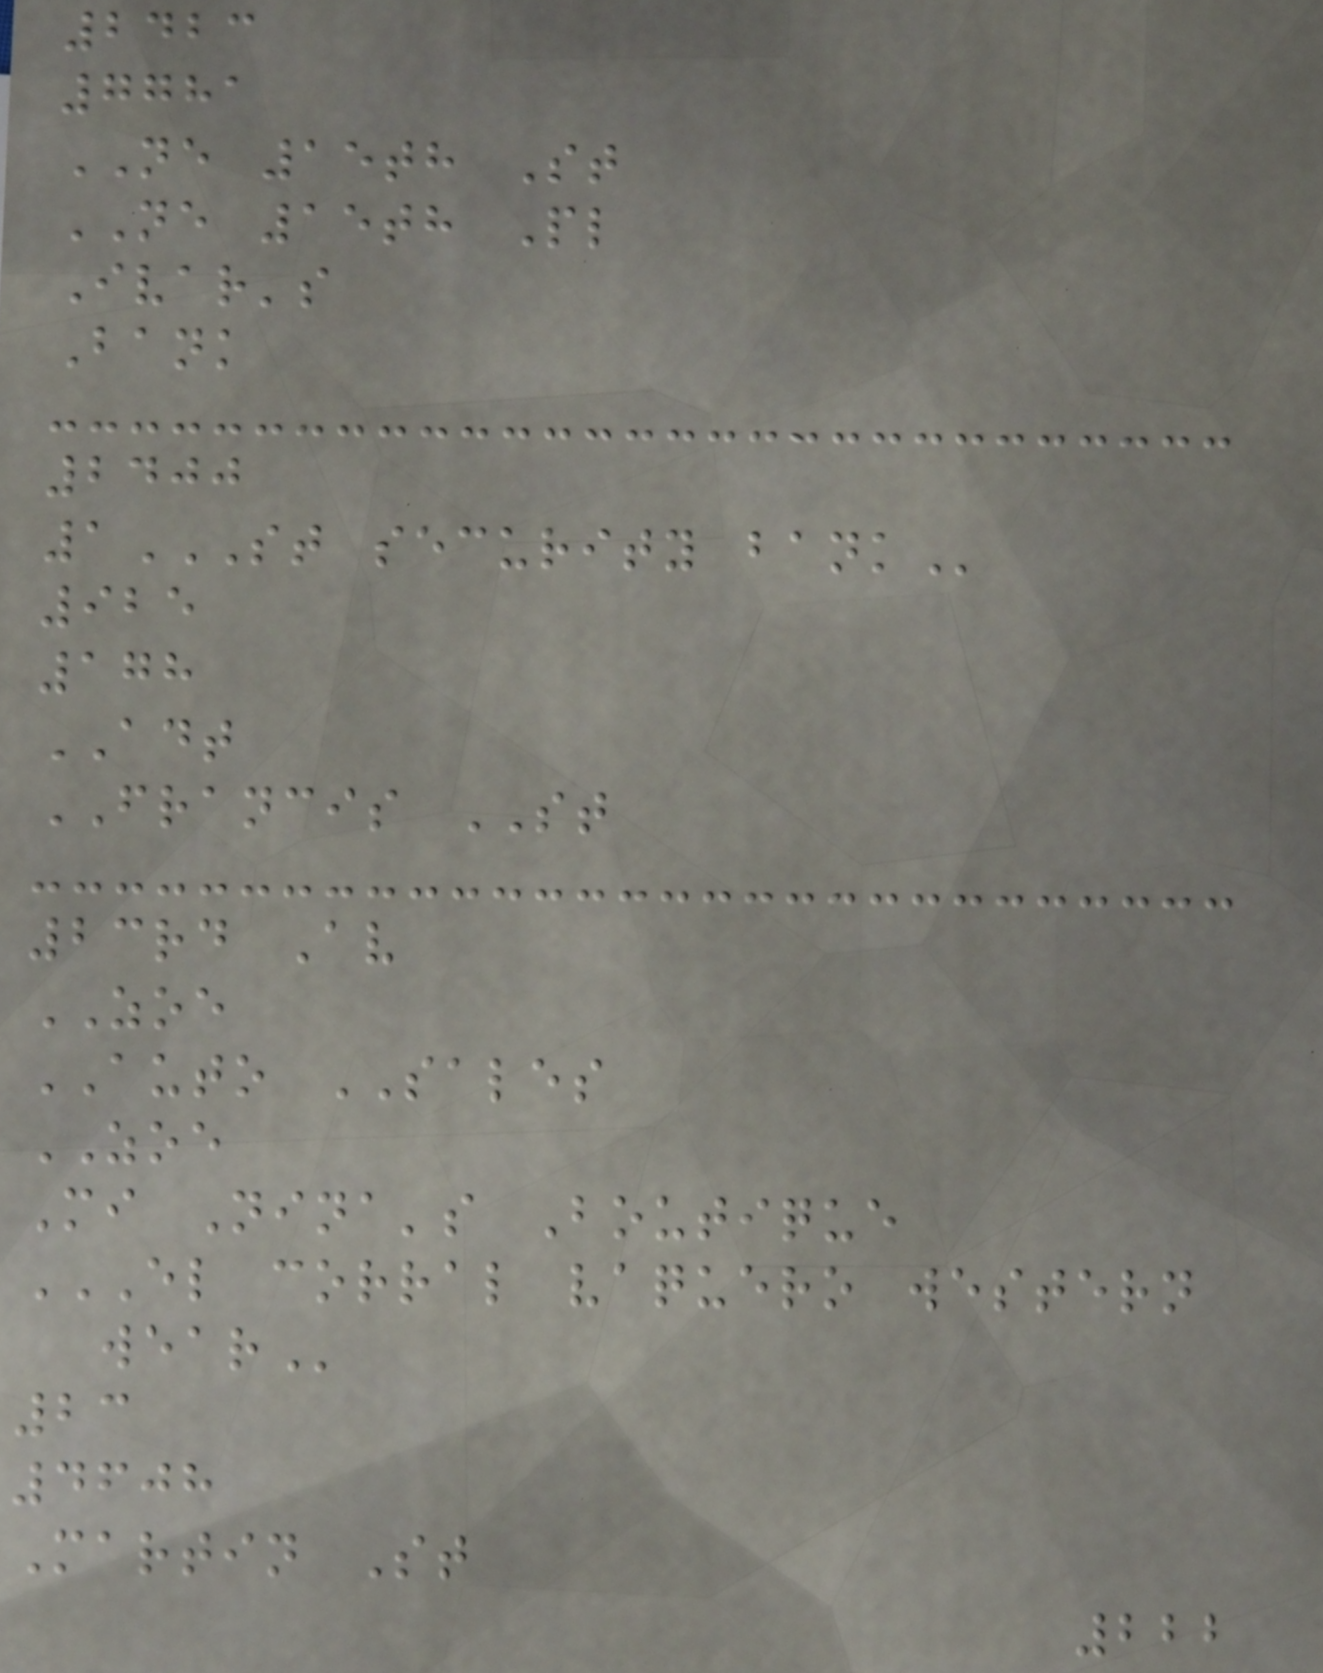2423
7781
NE 15th St
NE 15th Pl
Ivar's
Bank
2400
1ST SECURITY BANK
925
178
ADT
FRANCIS ST
23rd Av
ZOE
AUTO SALES
ZOE
Mi Nina's Boutique
EL CORRAL VAQUERO WESTERN
WEAR
23
4608
Martin St
222
